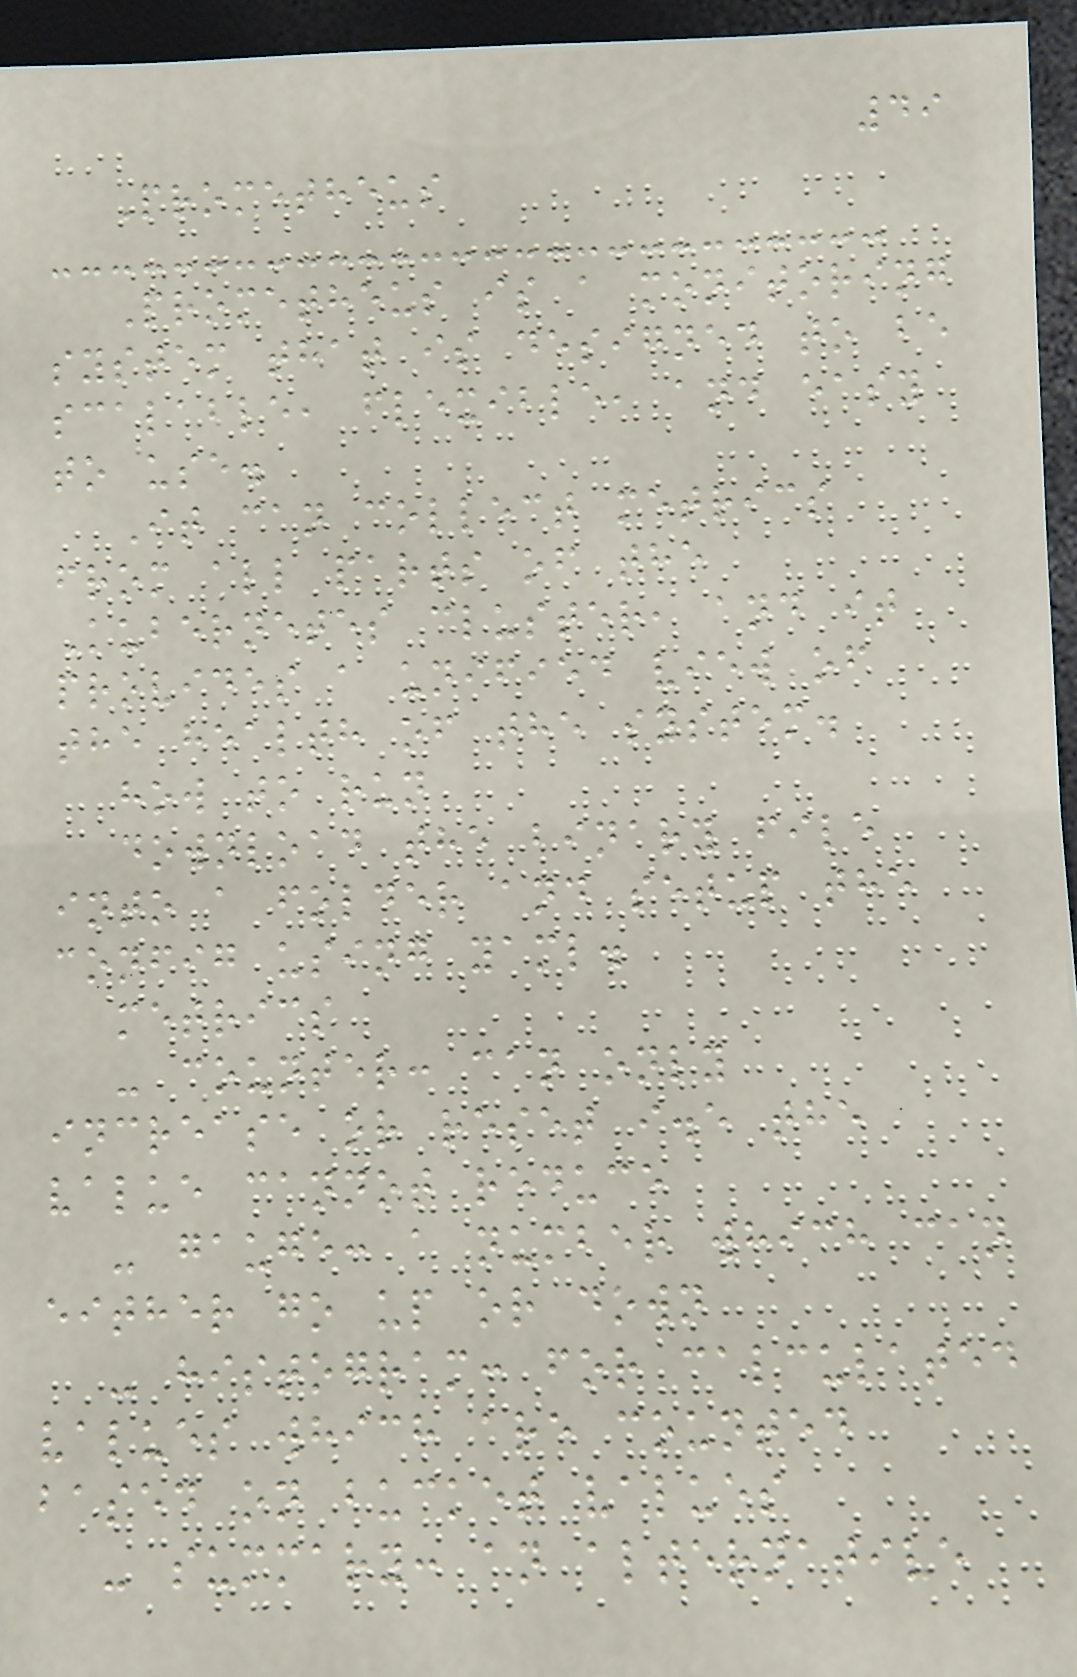49
Prometheus
Prometheus is a monitoring
system that is designed to be
scalable, flexible, and easy
to use.
It can collect metrics
from all parts of the
Kubernetes cluster, and it
provides a unified view of
the health of the system.
how to run
download the binary file
into a folder and setup the
config using yaml.
metrics
- counter: can only
increase or reset i.e the
value cannot reduce
- gauge: a number which can
either go up or down
- histogram: for calculated
values which are counted
based on bucket values
- summary: an alternative
